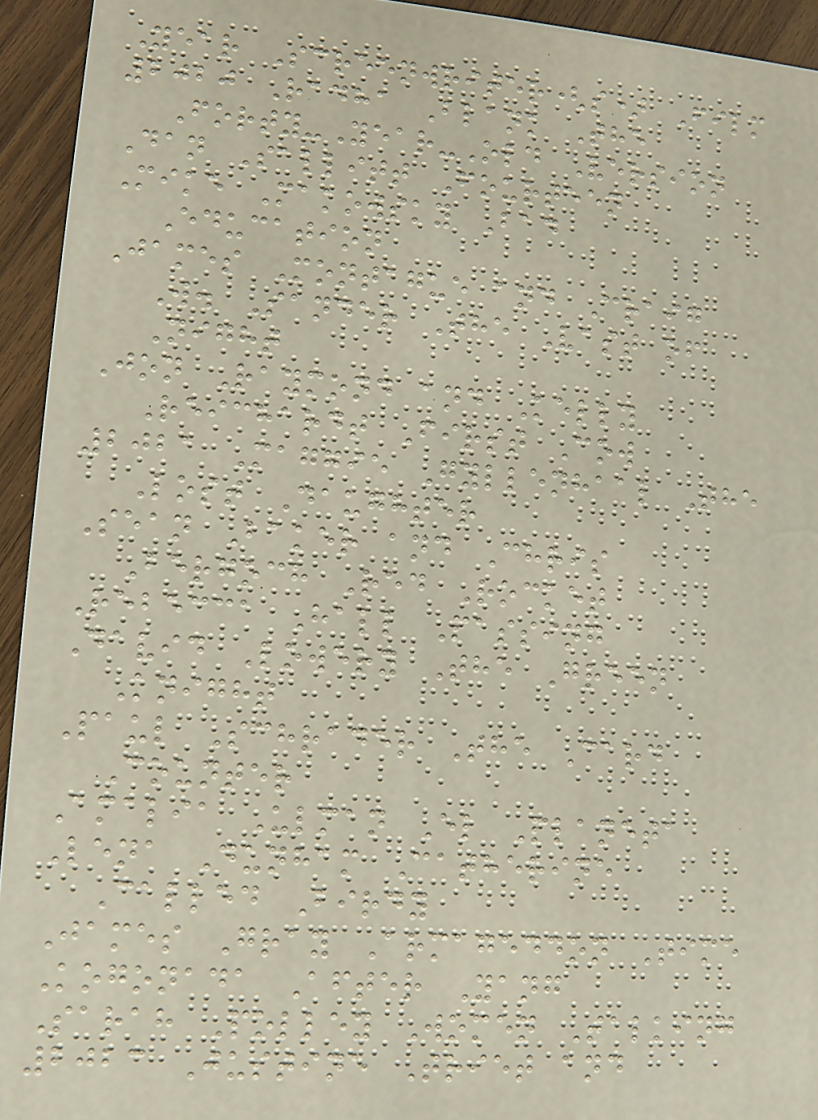Year Screenwriter(s) Film
2020 Radha Blank The
Forty-Year-Old Version
Dan Sallitt Fourteen
Mike Makowsky Bad
Education
James Montague and Craig
W. Sander The Vast of
Night
Jon Raymond and Kelly
Reichardt First Cow
2021 Maggie Gyllenhaal The
Lost Daughter
Sean Baker and Chris
Bergoch Red Rocket
Rebecca Hall Passing
David Lowery The Green
Knight
Paul Schrader The Card
Counter
Amalia Ulman El Planeta
Lena Dunham Catherine
Called Birdy
James Gray Armageddon Time
Kogonada After Yang
Sarah Polley Women Talking
2023 Justine Triet and
